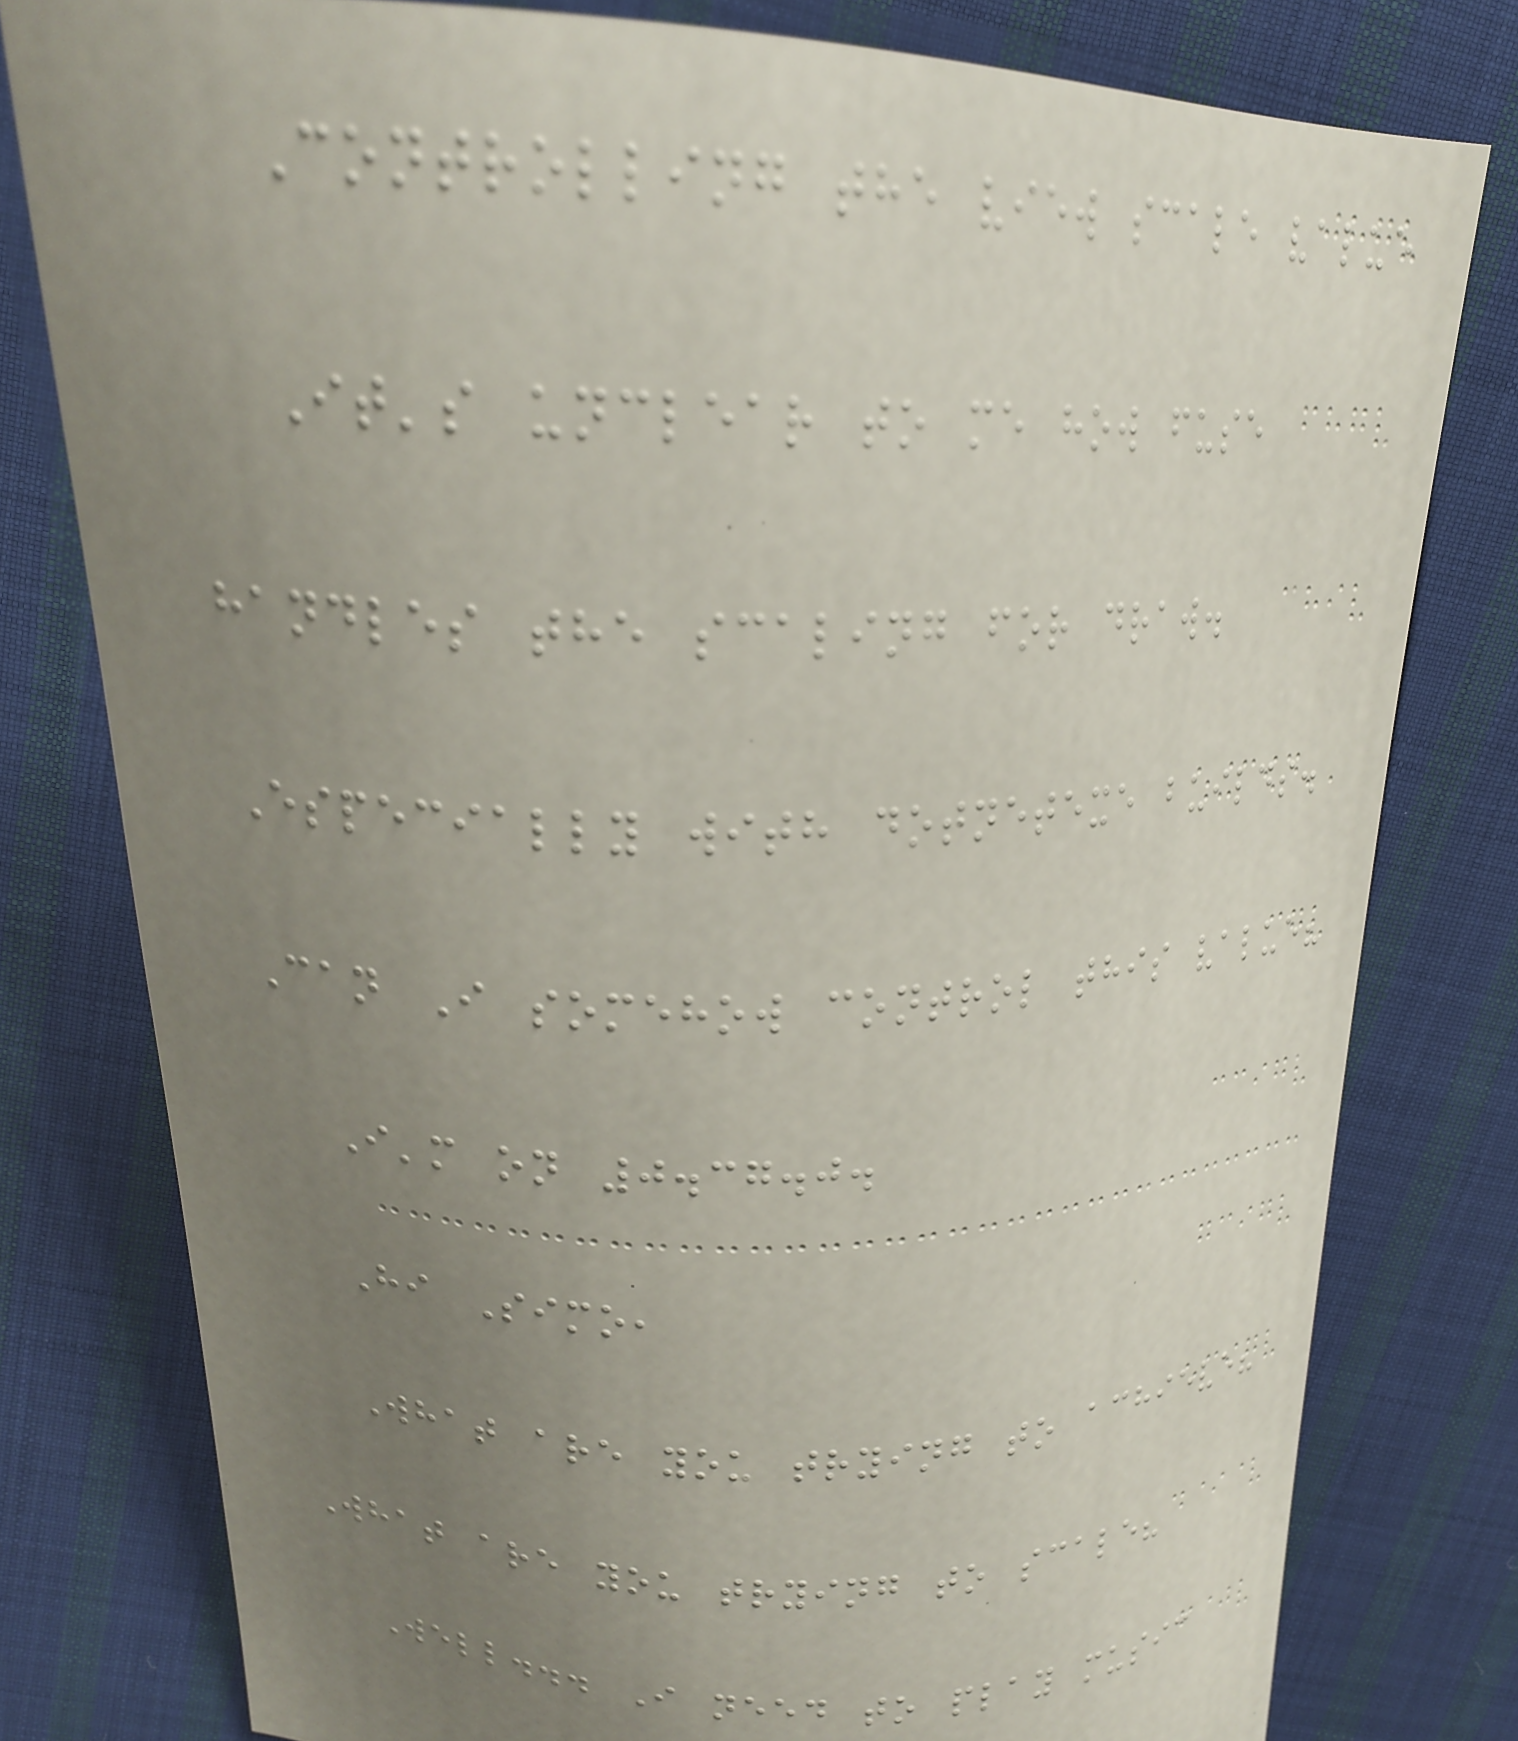Controlling the view scale value
It's unclear to me how fuse
handles the scaling for draw.
Especially with dotnetexe builds.
Can I somehow control this value?
I'm on 0.37.0.
Hi Simo,
What are you trying to achieve?
What are you trying to scale?
Well... I need to play music
